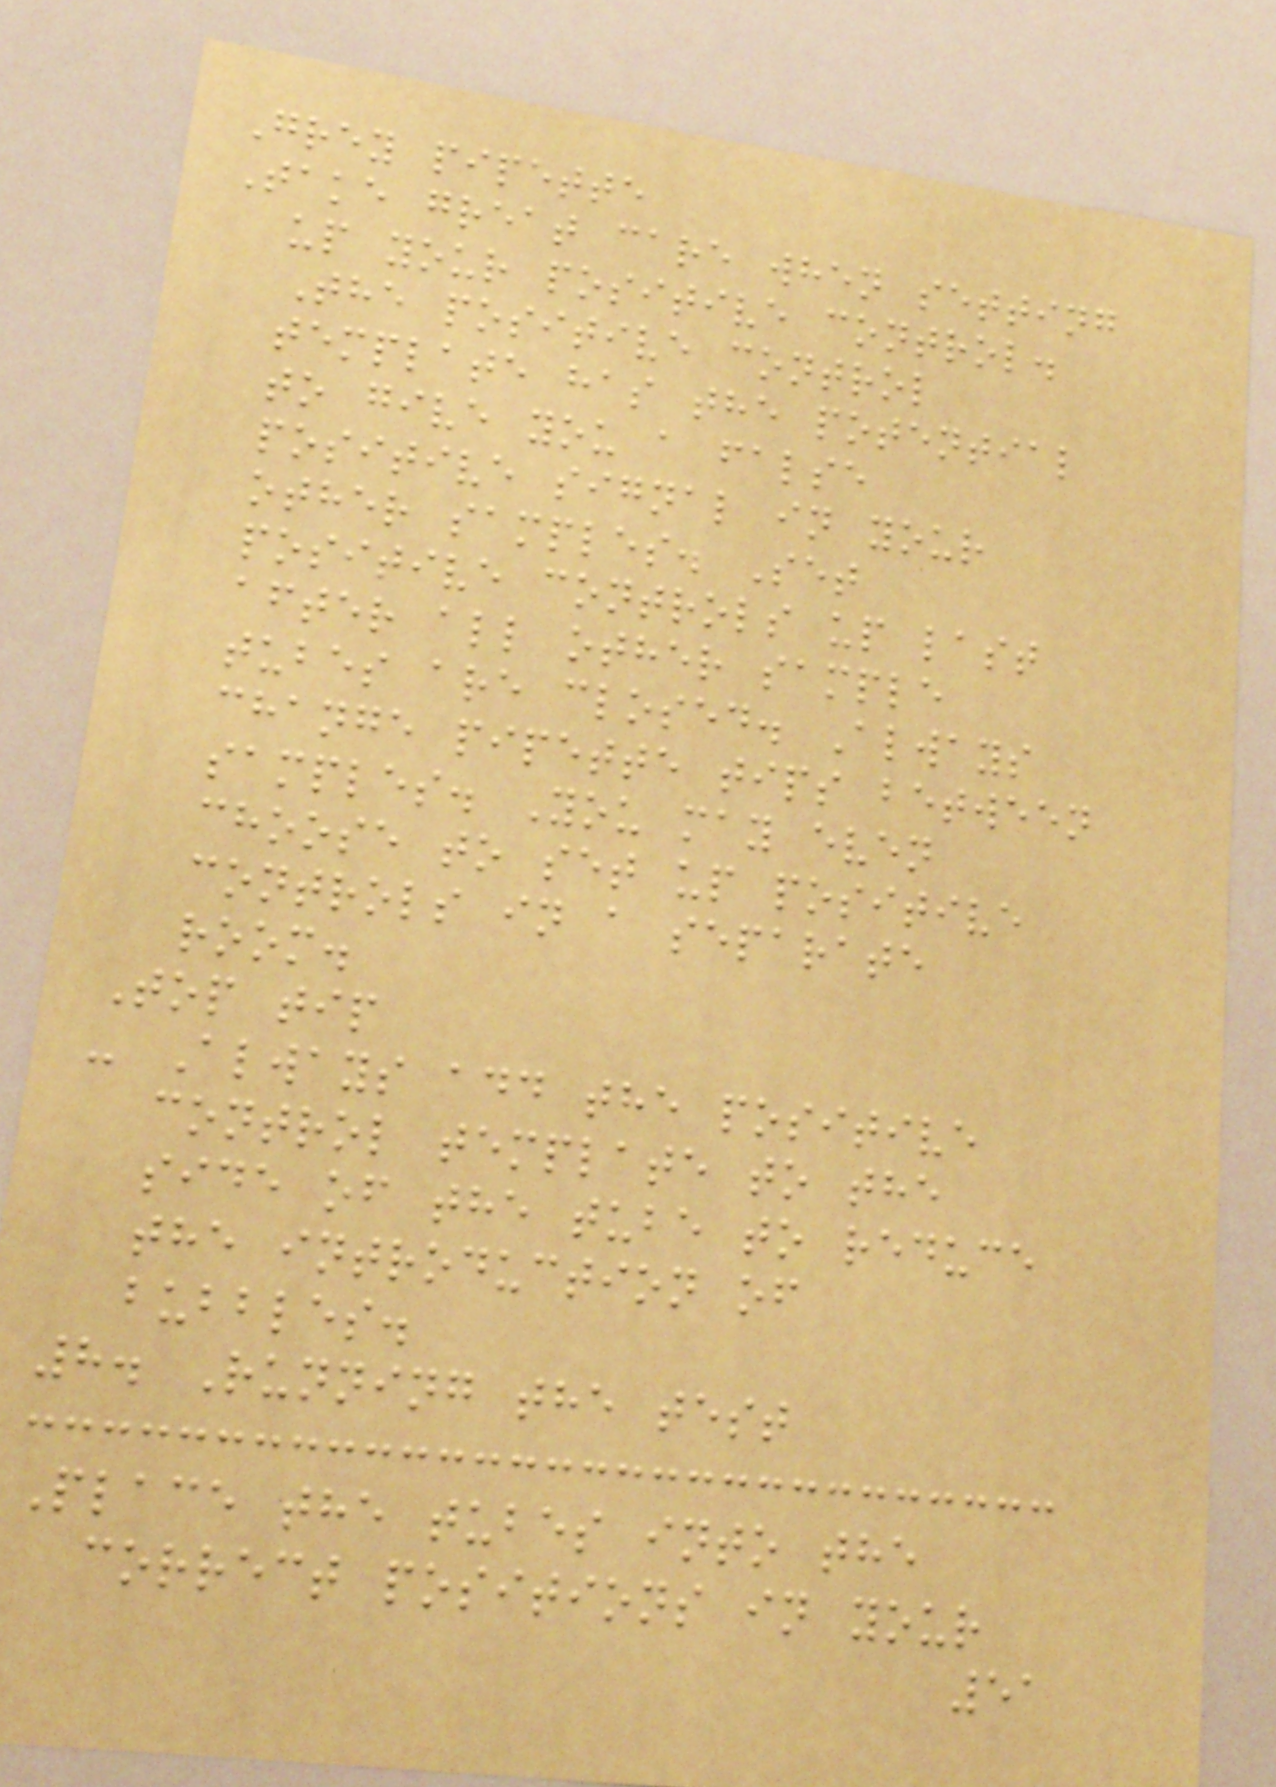Grey pipette
Take great care when setting
up your positive control.
The positive control
template has the potential
to give you a false
positive signal in your
other samples. Set
positive controls up last
after all other sample
tubes are closed. Always
change pipette tips between
samples. You may even
choose to set up positive
controls in a separate
room.
Top tip
- Always add the positive
control template to the
side of the tube to reduce
the introduction of
bubbles.
8. Running the test
Place the tubes into the
correct positions in your
51
